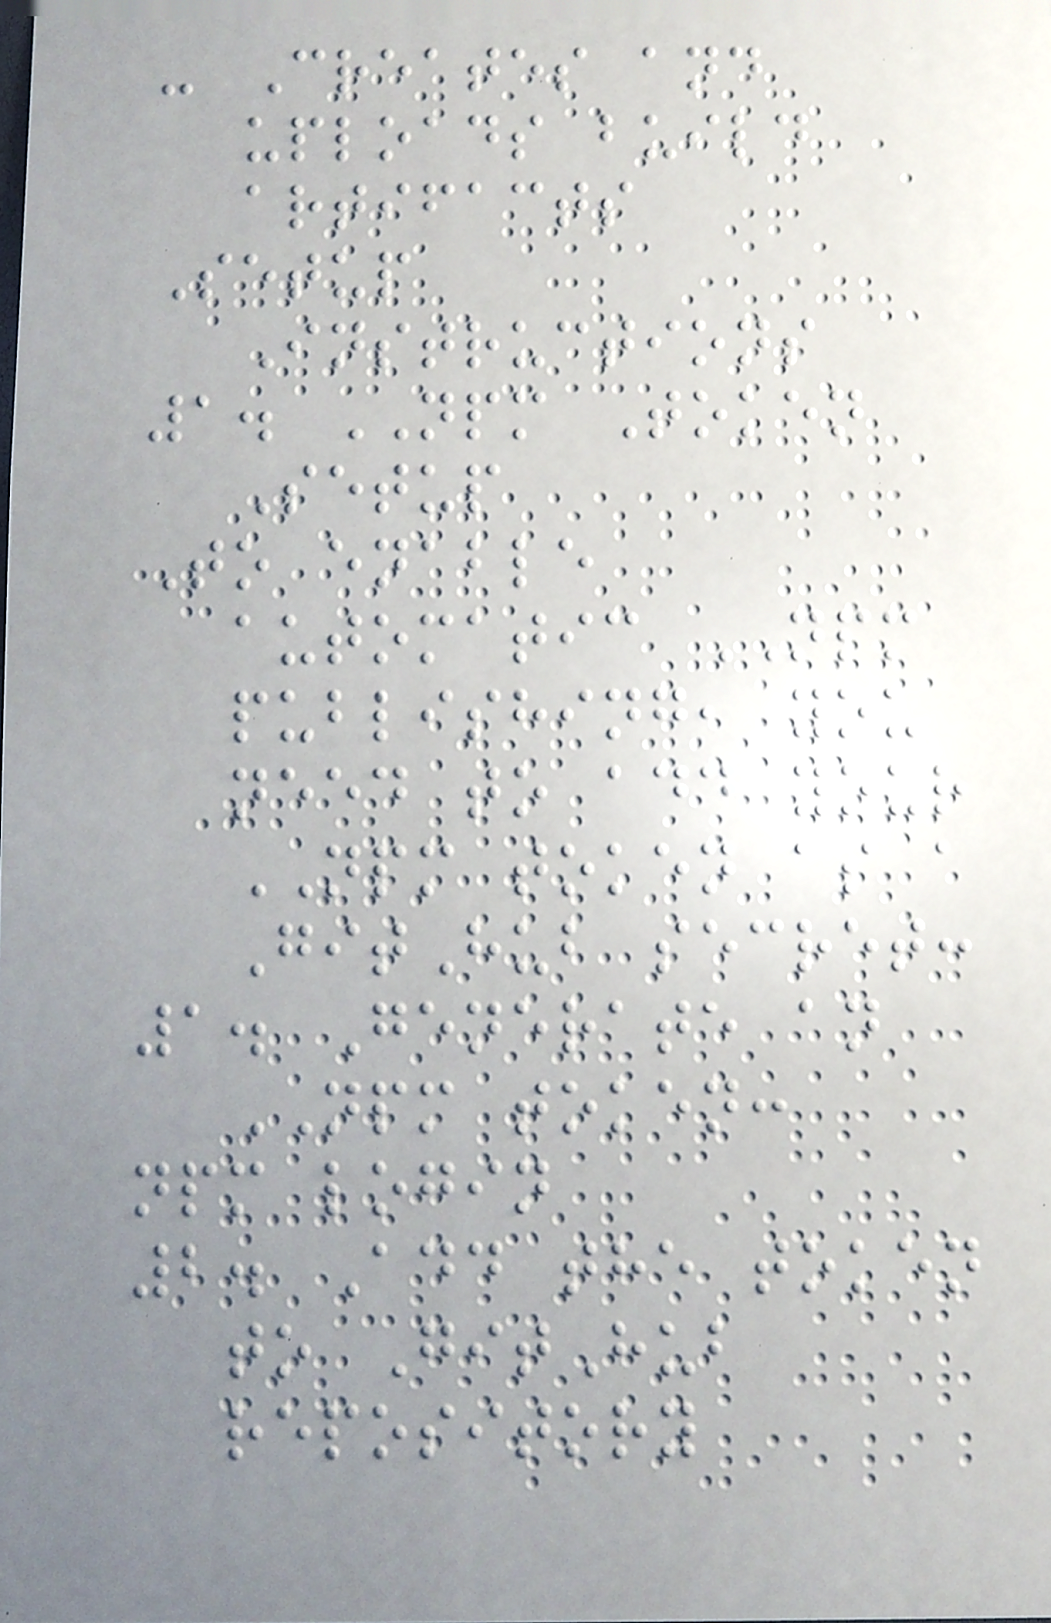- Creates and
uploads build
artifacts
Setup
Instructions
1. NPM Token
Setup
To enable
automatic NPM
publishing, you
need to add your
NPM token as a
GitHub secret:
1. Generate an
NPM token:
npm login
2. Add the token
to GitHub
repository
